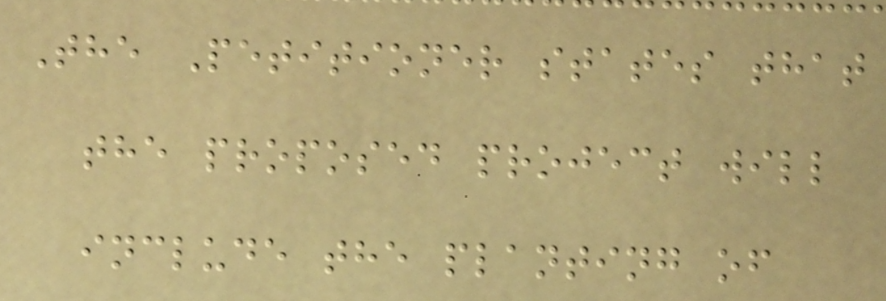The Petitioner states that
the proposed project will
include the planting of
